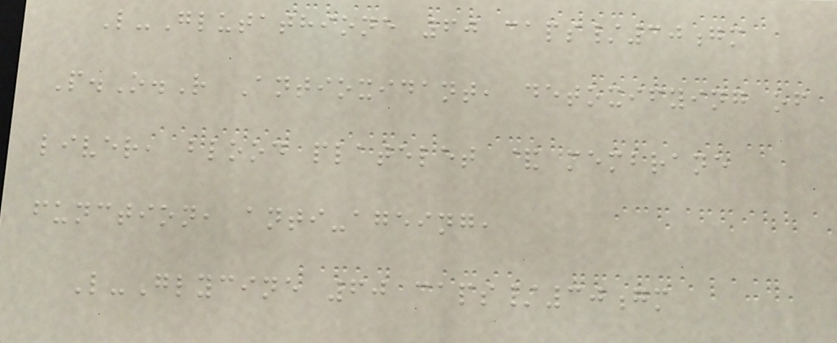L-Glutathione 60 caps/30gm
P.O.R Antioxidant, detoxifying of
liver, blood platelet & membrane
function, anti-ageing,
L-Glycine 60 caps/30gm
